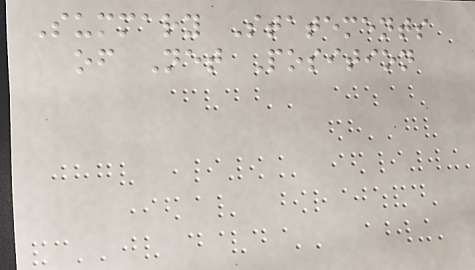Summary Statements
of Net Position
